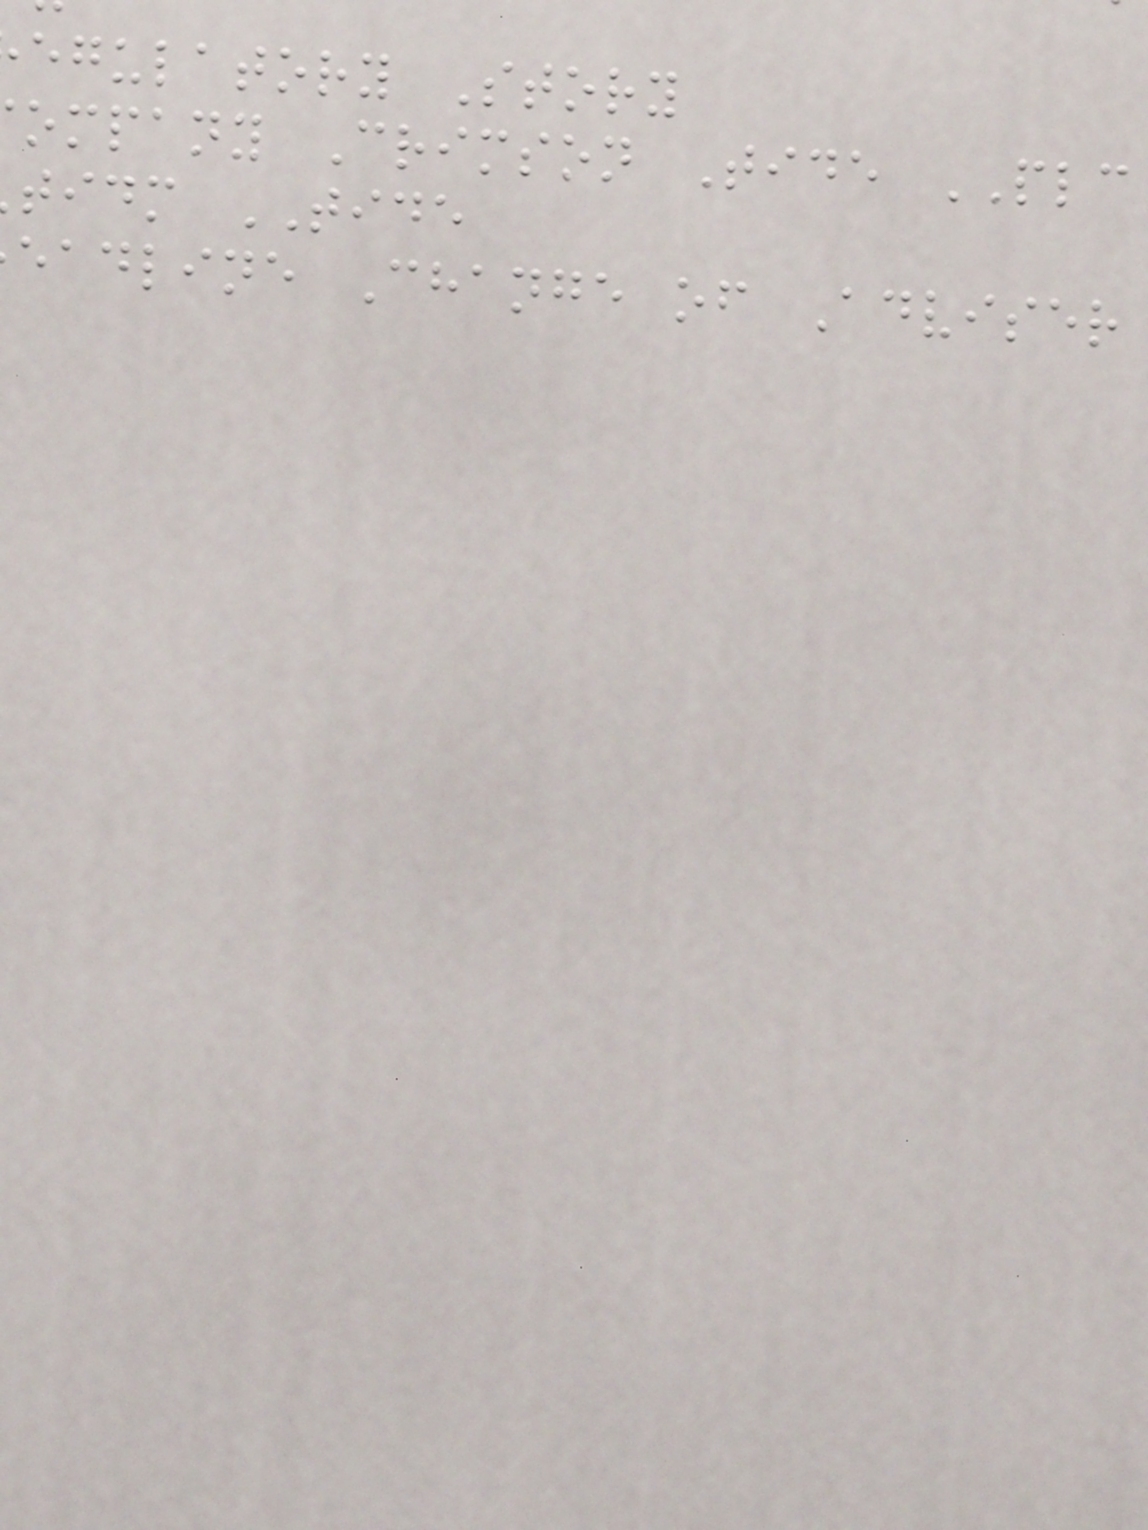egulatory Story
ompany Crimson Tide PLC
tidm TIDE
eadline Change of Adviser
